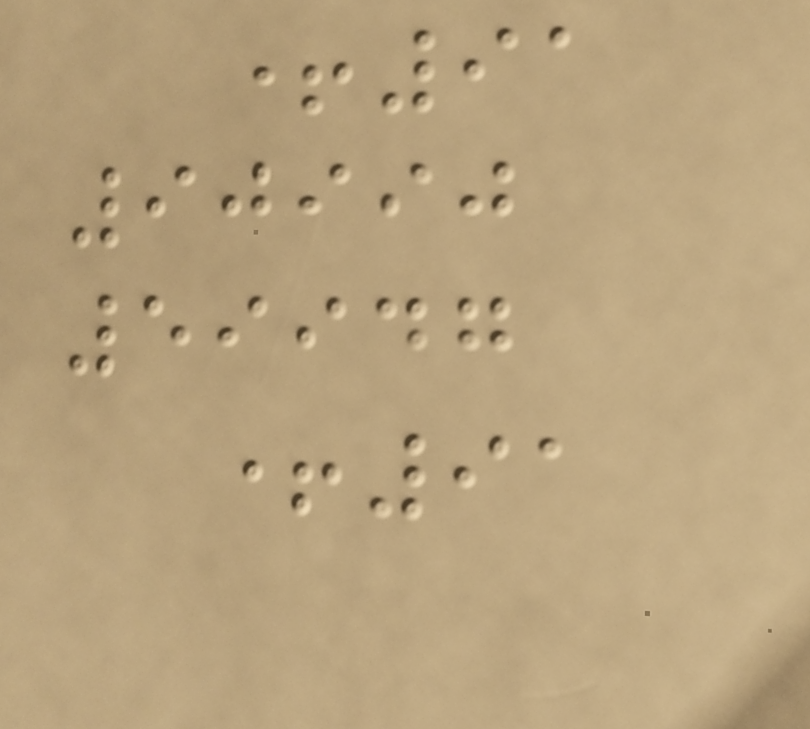+91
90990
59947
+91
